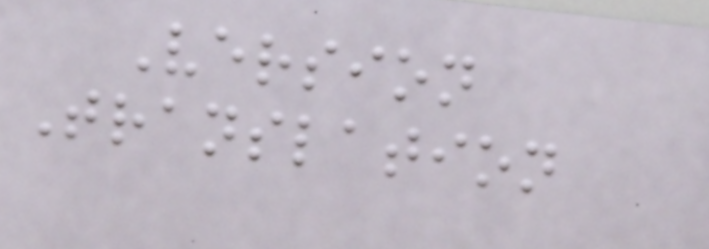Version
Translation
